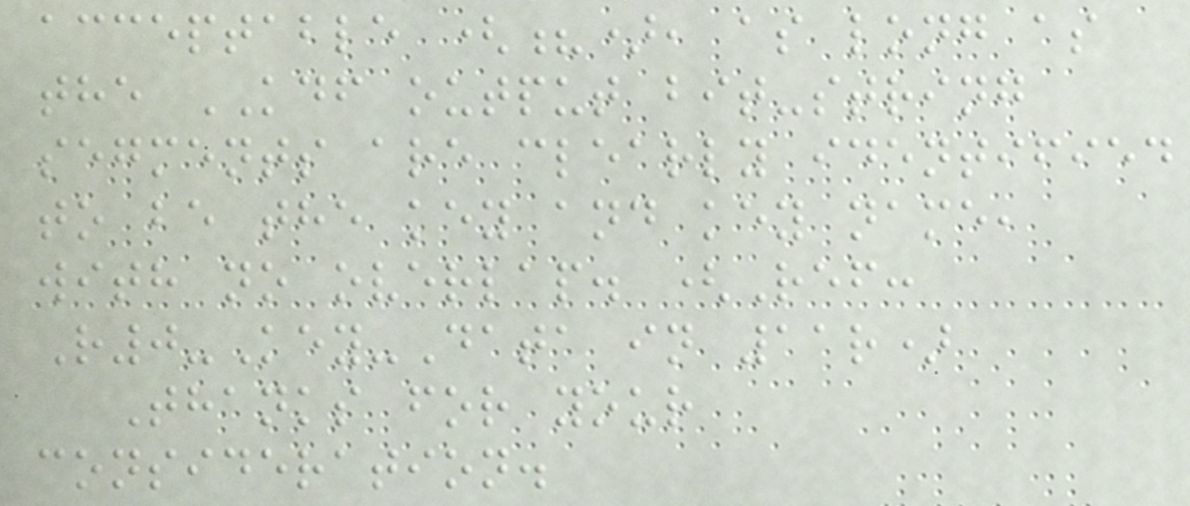acceptable (?), as long as
the KDF output bit-string
segments are clearly identified
to be the key and key name,
with no overlap. (Ref:
R0-Key-Data in 11r)
Thanks for your
consideration.
